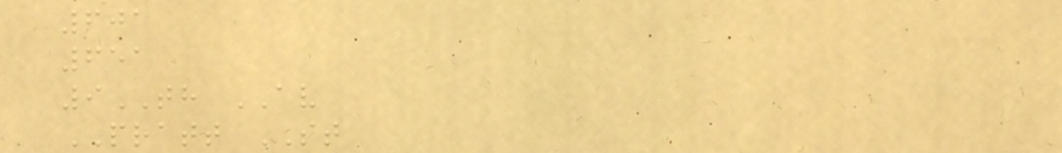601
651
9TH AV
PRATT ST
